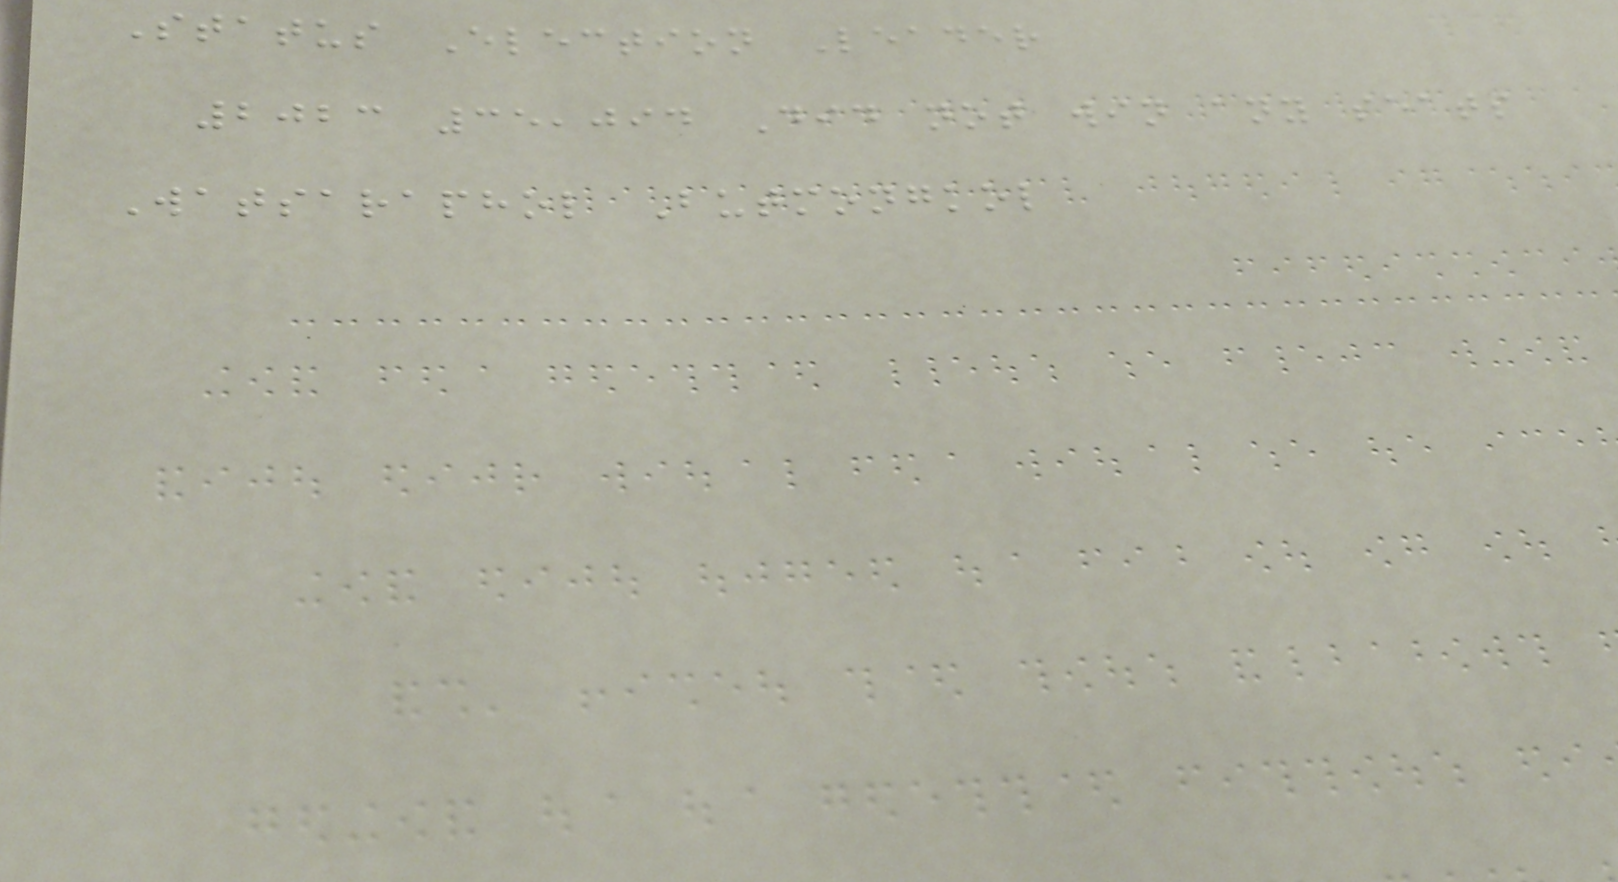Status Election Leader
2023 35,094 Did not win any seats
Watsaraphol Butmongkol
